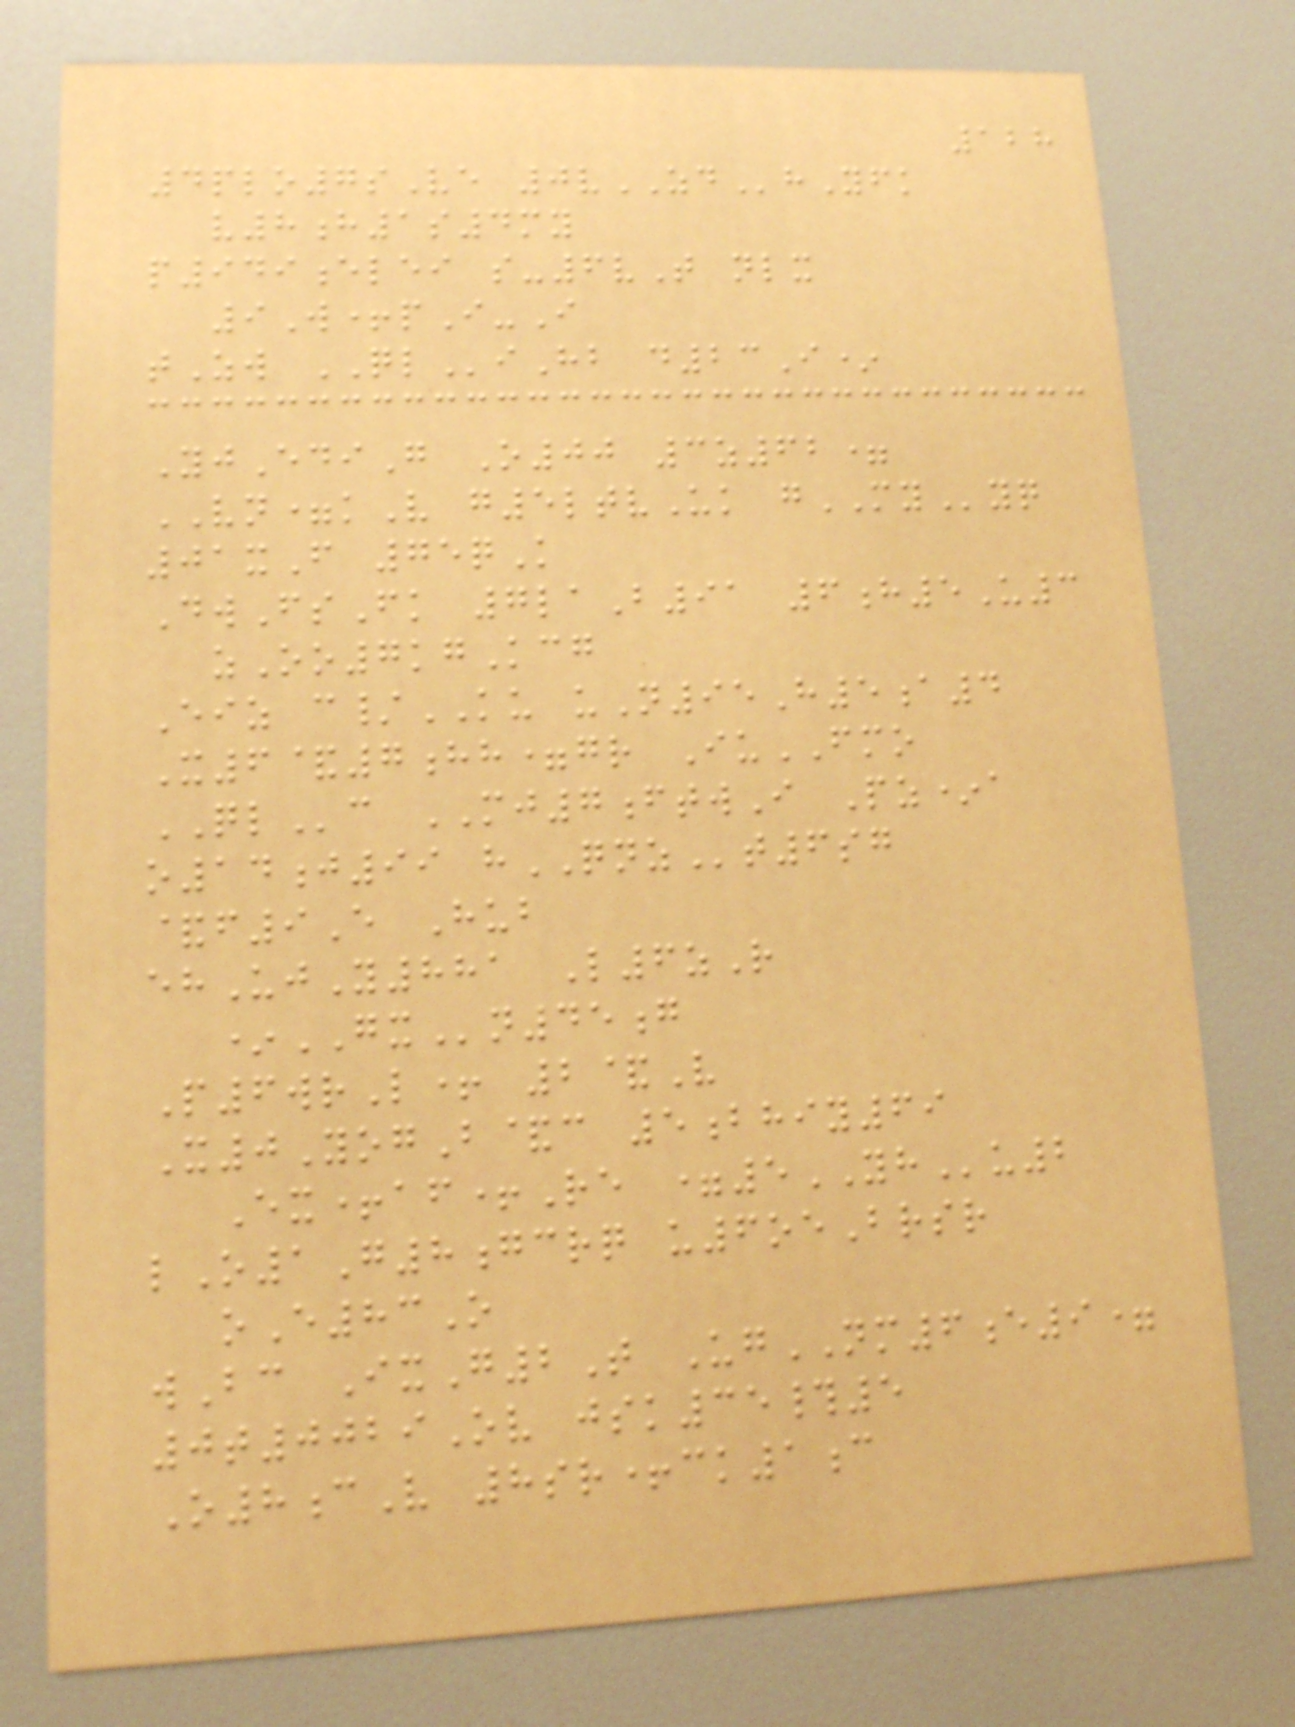128
4plo7sVe 0vZDhYfk
v8h1s4my
p949elei s-6vT nlx
9W+pI-I
tZw QLiHb d23I*
YjEdiG O00 3z62=
VN=kV g5ltvUk gMYyq
01xF 75qK
DwFsFk 7laB91 6h5U3
zOo7kgKcg
Eiz c/KU uN95H5a4
X6&7hh=gr IuFMO
QLc MJ7ftwI Pz*a
o14j99 hQNZt6sg
&f9E Hub
ehUjY881 L6zR
*GXn45g
P6wrL+ 2&V
X0YogB&c 5bhiy69
Ex+af+Re =5YHu2
lO1G8gcrq u6oeBrsr
oE83O
wBc IxG2T UgNM6e9=
0t0029Ov jsk35#5
O8cV 8sr+ck1c
